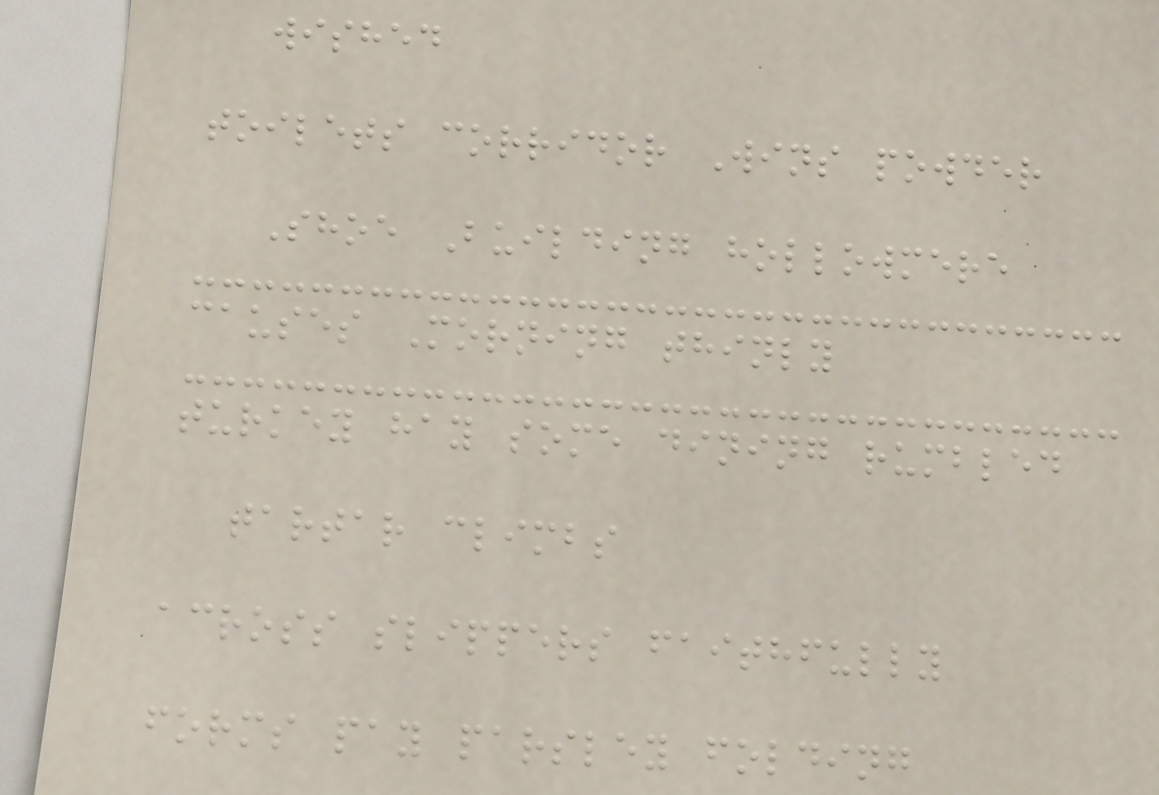wished
toilets corridor Wins powder
Shoe Building hollowmere
causes Morning thinly
turkey hay some dining rumbled
tartar climbs
across slippers faithfully
forms pay parsley folding
